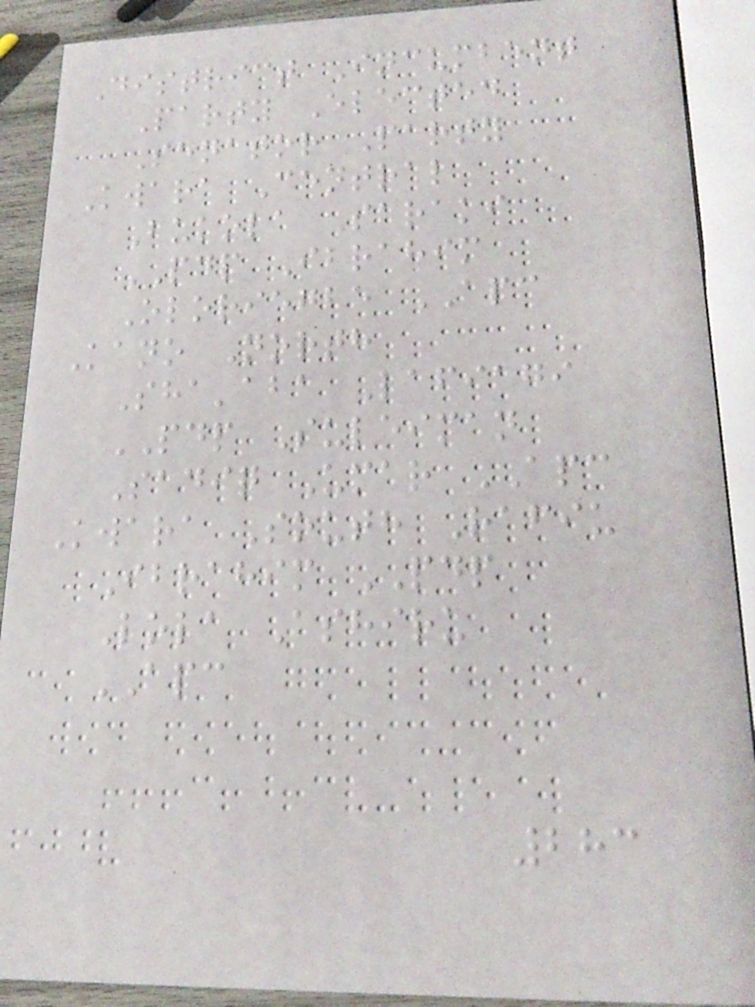District Incumbent
Party Elected
Senator Party
Kwara Central
Bukola Saraki
PDP Ibrahim
Oloriegbe APC
Kano North
Sha'aba Lafiagi
PDP Suleiman
Sadiq Umar APC
Kwara South Rafiu
Ibrahim PDP
Lola Ashiru
APC
283
